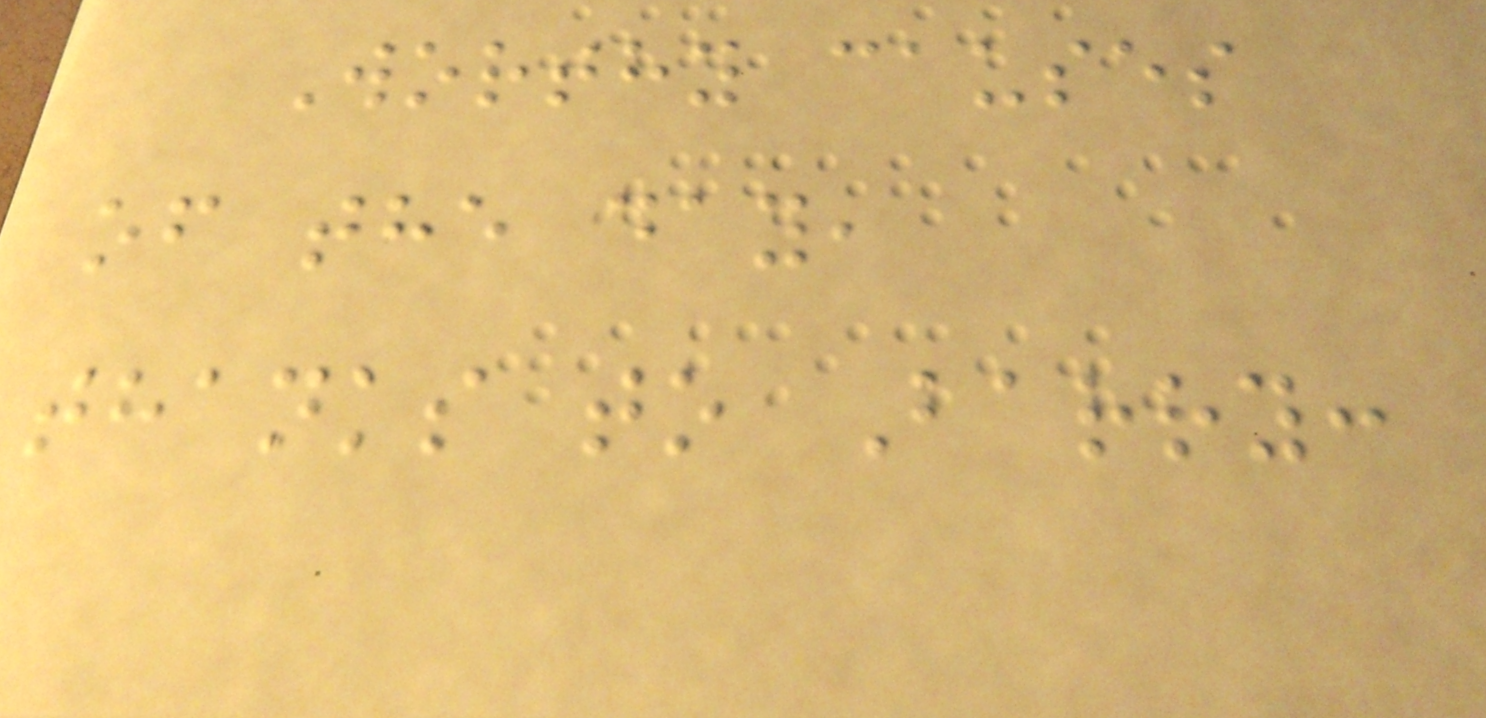Worthy causes
of the day,
thanks to Barry:
